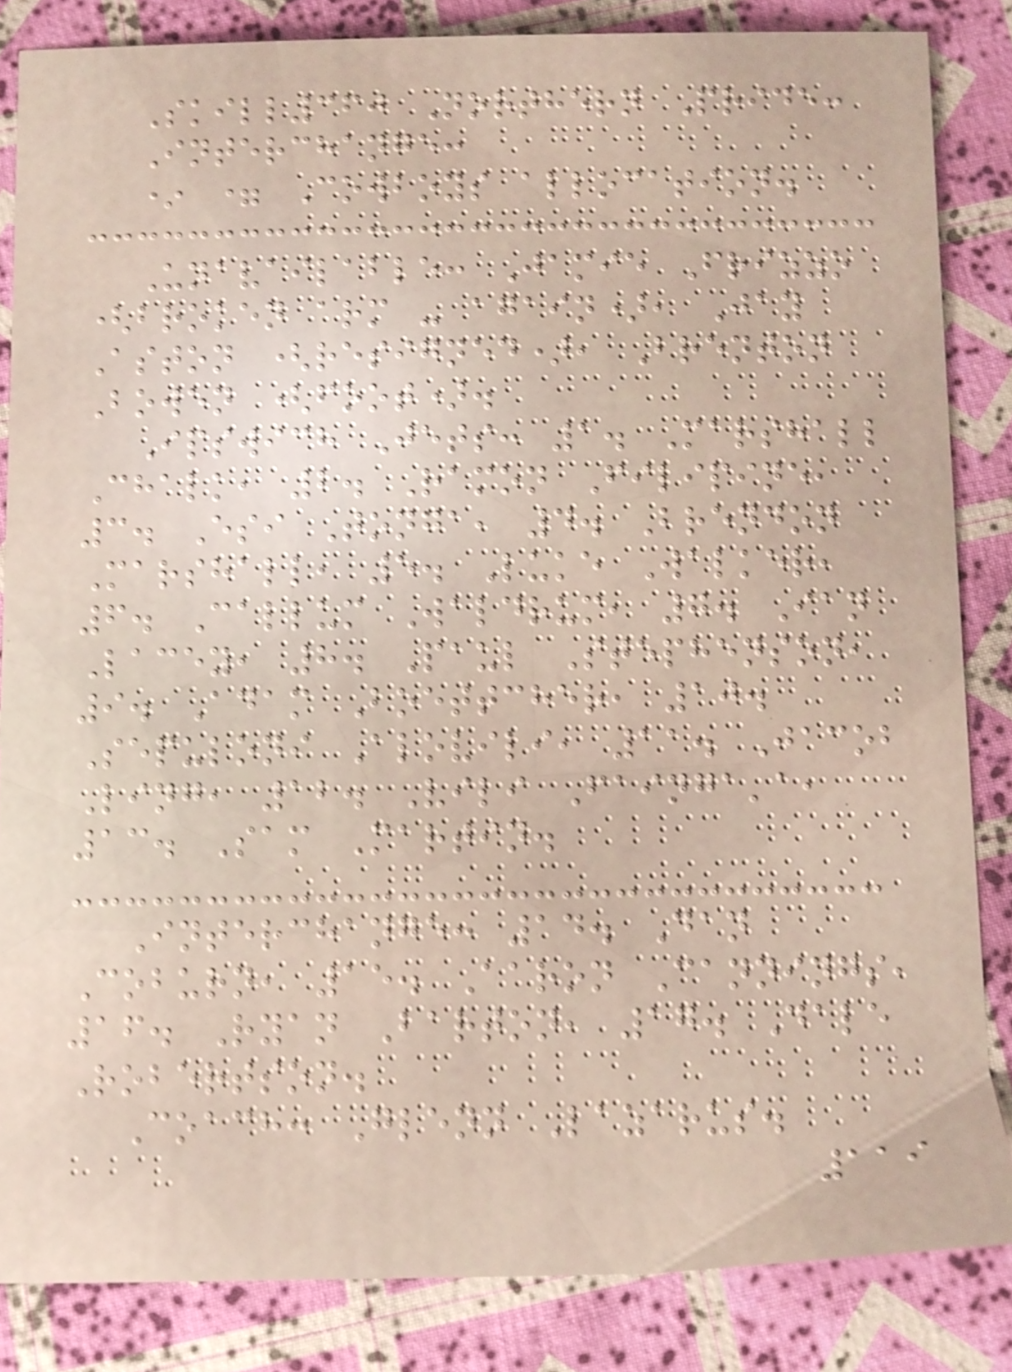Skill360 Northern Pride:
Interchange:
* = Cowboys allocation.
Unavailable: Jamie Frizzo
(broken arm - again), Jay
Aston (resigned), Brenton
Bowen (foot).
Ipswich Jets: 1. Marshall
Chalk, 2. Ramon Filipine,
3. Esi Tonga, 4. Brendon
Marshall, 5. Luke Walker,
6. Callum Waldrum, 7. Ian
Lacey, 8. Paul Stephenson,
9. Adam Boettcher, 10.
Sepuloni Alovili, 11. Jacob
Ling, 12. Vili Fainga'a,
13. Sam Martin.
Interchange: 14. Dan
Coburn, 15. Aaron Cannings,
16. Ryan Barton, 17. Dale
Robertson.
Coach: Glenn Lazarus.
119
